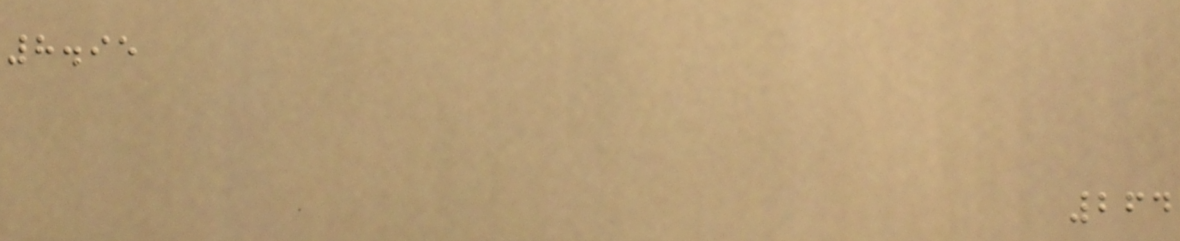8.95
264
